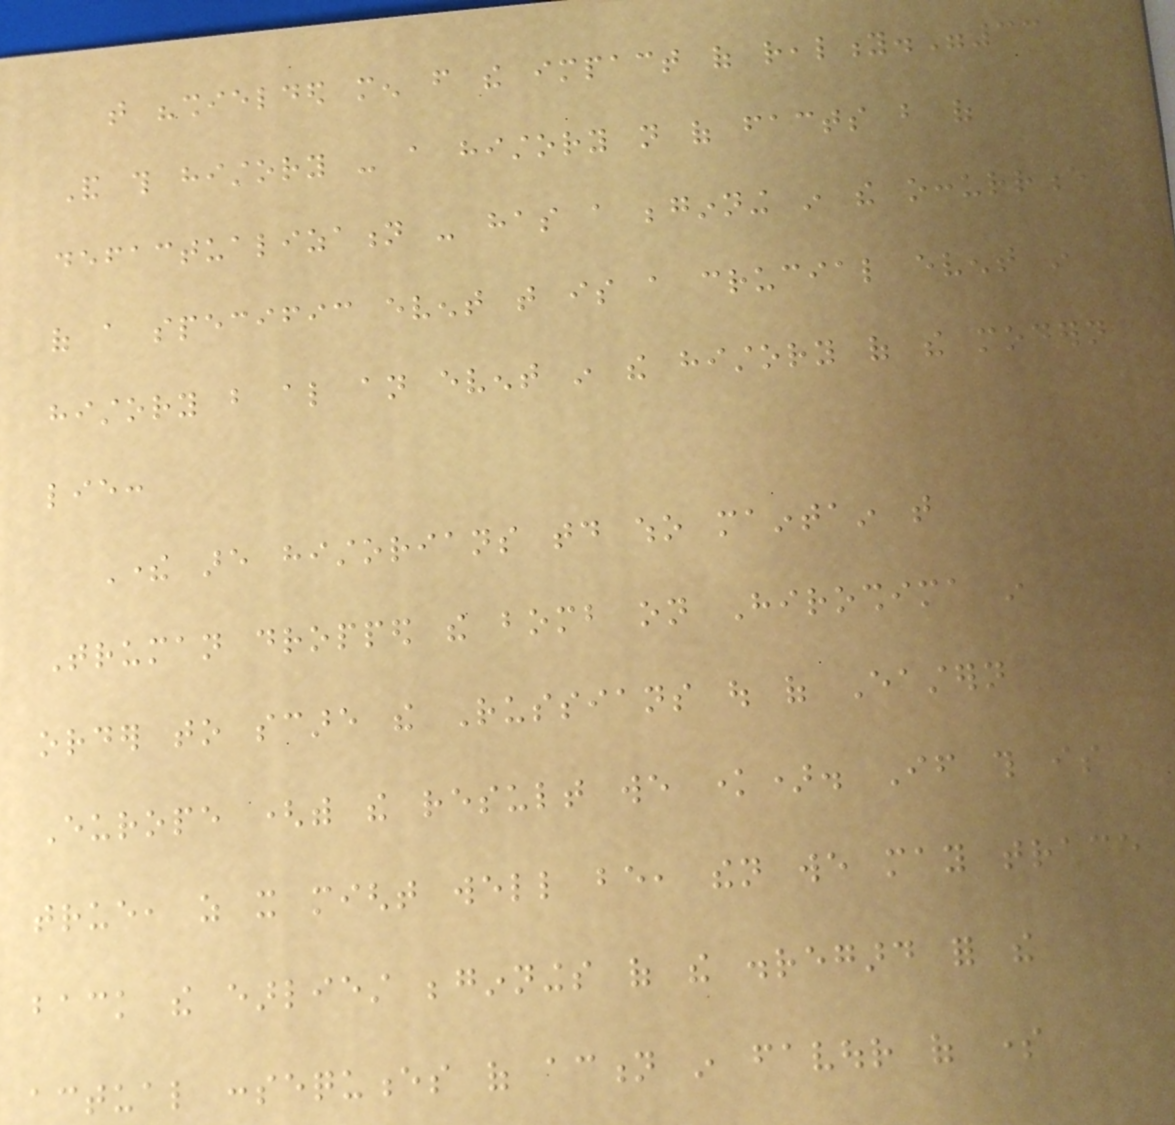that "shielded men from the impact of reality."33
And this history - a history not of facts but of
defactualization - has a beginning in the occurrence
of a specific event that is a crucial event in
history but also an event in the history of the modern
lie:
There are historians today who maintain that
Truman dropped the bomb on Hiroshima in
order to scare the Russians out of Eastern
Europe (with the result we know). If this is
true, as it might well be, then we may trace
back the earliest beginnings of the disregard for the
actual consequences of action in favour of some
